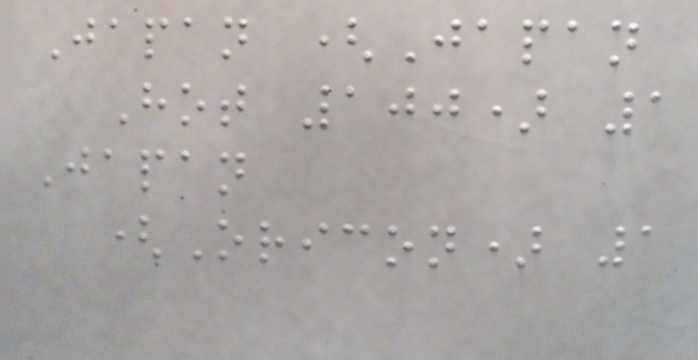Japan (Japan
Hot 100) 1
Japan
(Oricon) 1
